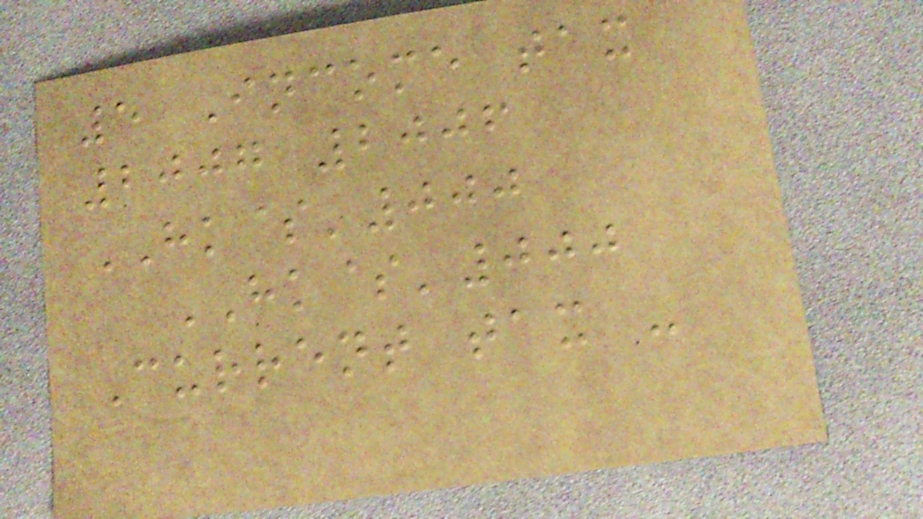5 Income tax
2007 2006
HK$'000
HK$'000
Current tax -
